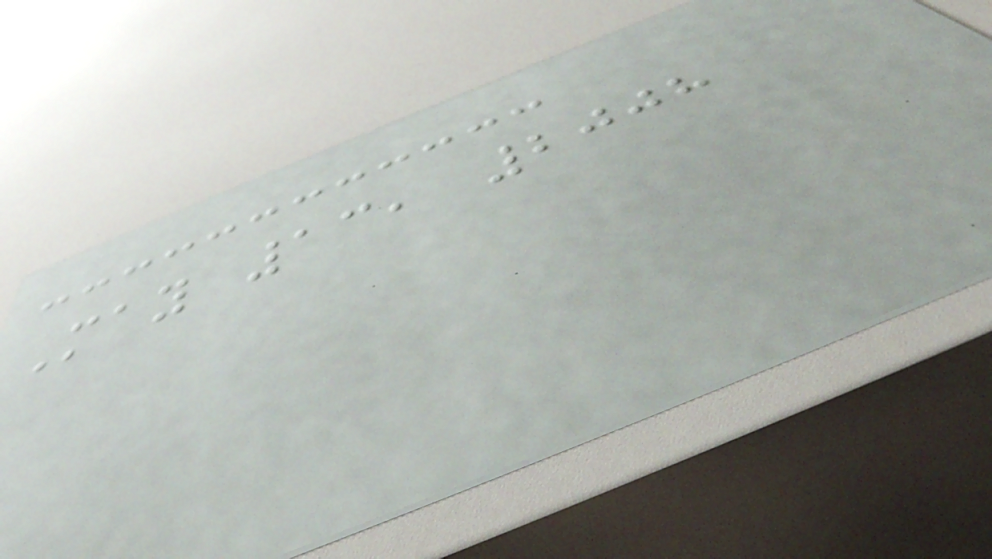May 13, 2008
